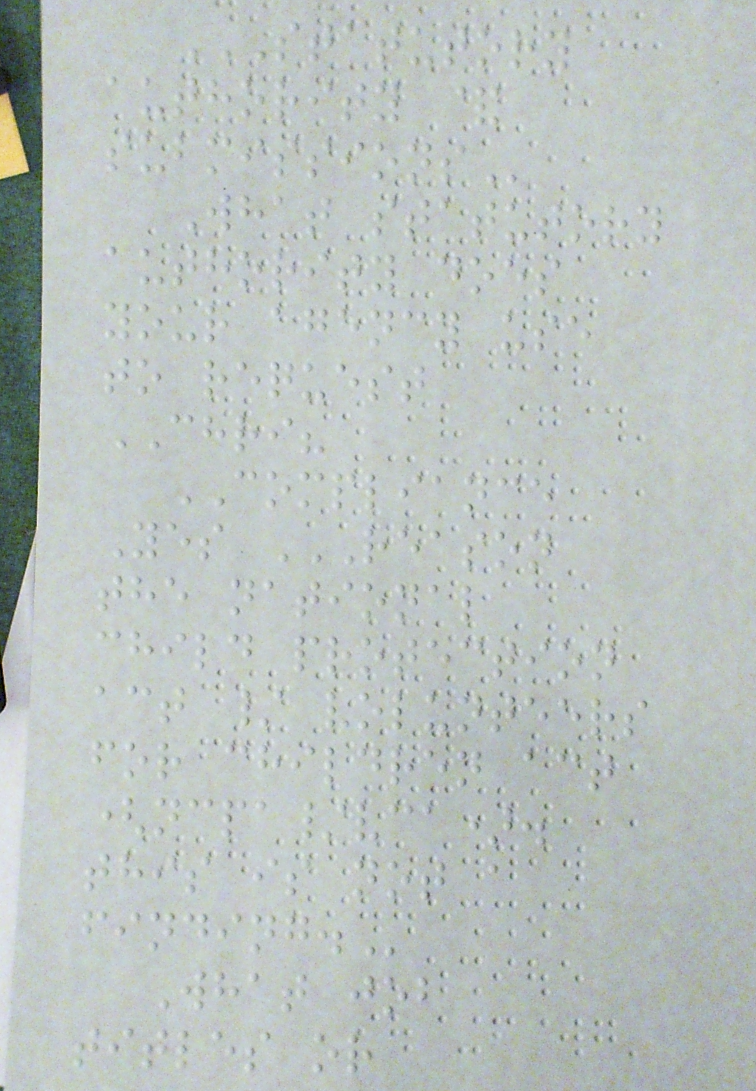STATUTORY
AUTHORITY &
SUBMISSIONS
What statutory
authority does
your agency use
to request
CHRI?
COMPLIANCE
Yes REASON
THE NATIONAL
CHILD PROTECTION
ACT / VOLUNTEERS
FOR CHILDREN ACT
(NCPA/VCA).
THIS IS NOT A
FINDING.
What job
titles or
